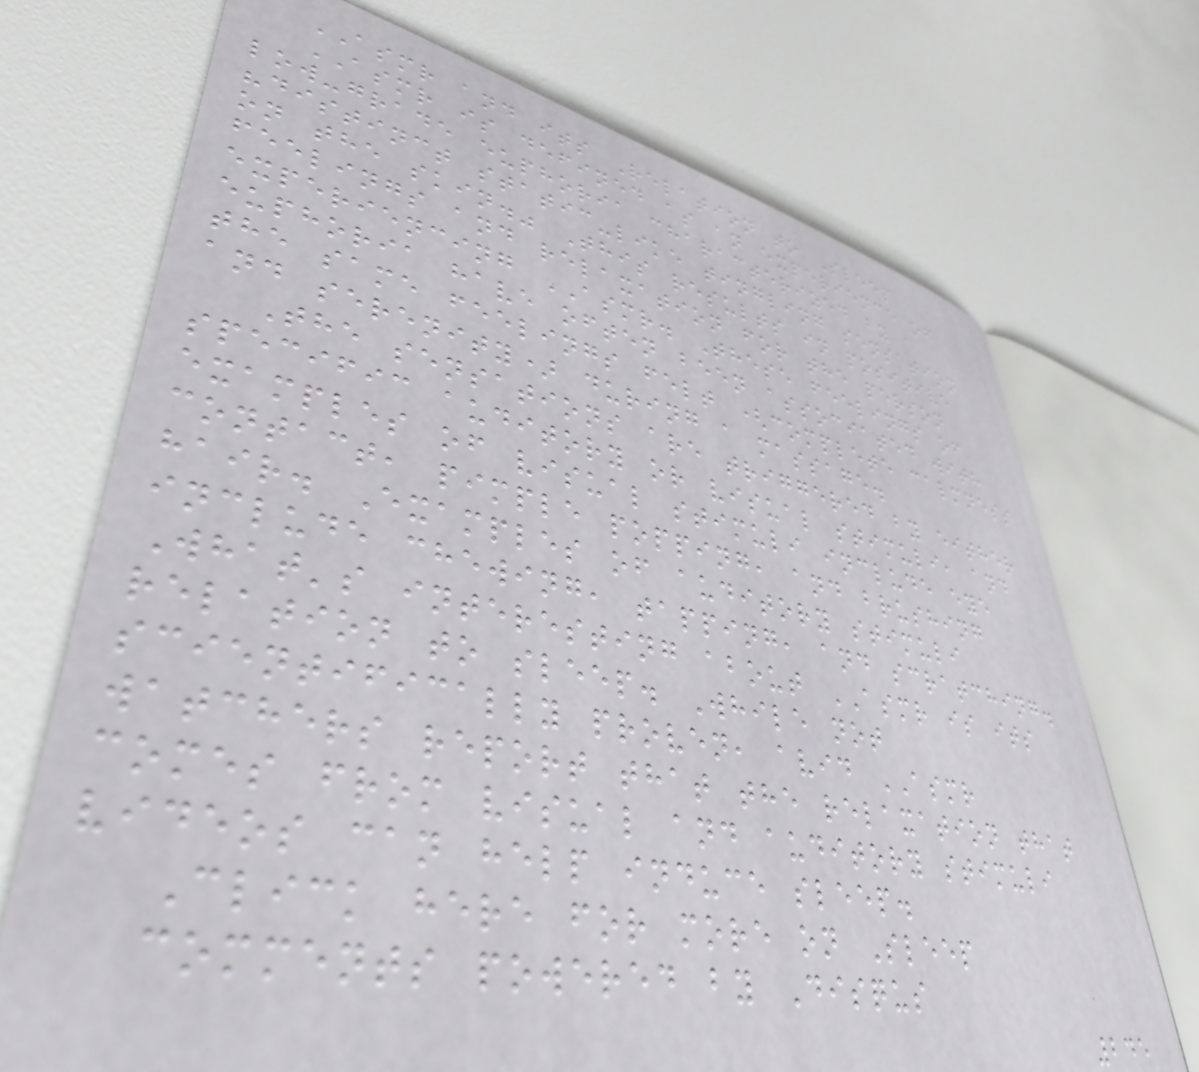ASMR and its Relation to Sleep
ASMR is defined as an experience of
low-grade euphoria characterized by a
"distinct static-like tingling sensation
on the skin." This results in positive
feelings and relaxation for the person
experiencing ASMR. These feelings of
euphoria have often been associated with
the same feelings felt (complete calmness
and serenity) during a massage.
The sensations are triggered by either
specific auditory or visual stimuli, and
examples of visual stimuli include eye
contact, pimple popping, and brushing
hair. Examples of auditory stimuli
include chewing, tapping, and scratching.
What's interesting about ASMR is its
relation to sleep. While not
scientifically proven, avid ASMR
watchers report that the relaxation that
comes from visual and auditory stimuli
videos can help induce sleep.
Click here for more on Sleep
comments powered by Disqus
245
